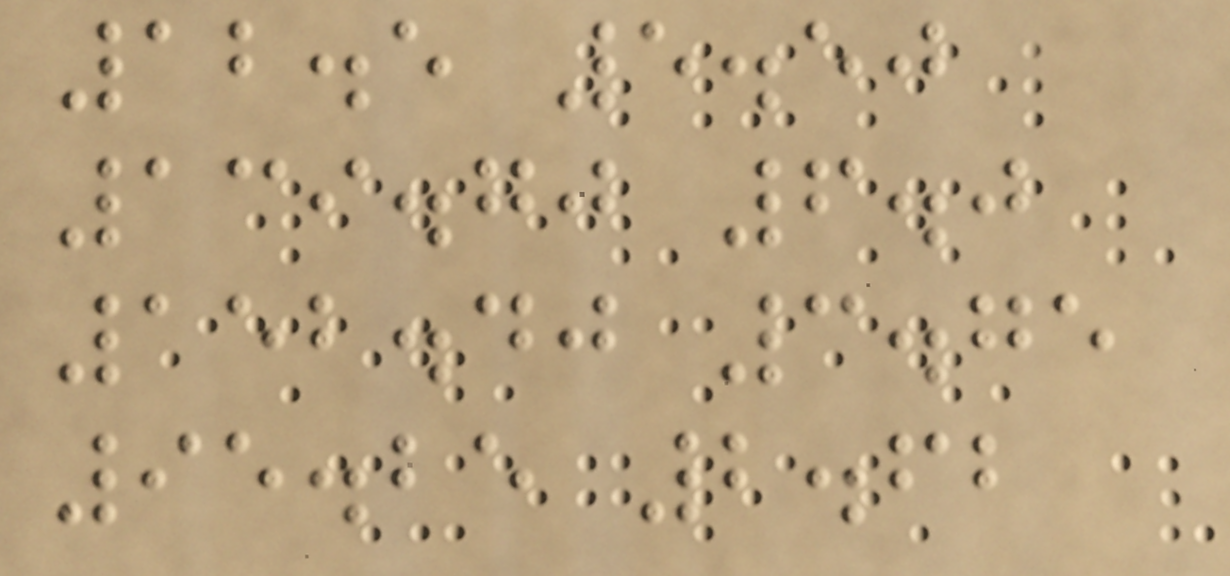12.5 5.50
139.70 6.0
152.40 3.75
95.25 2.62
